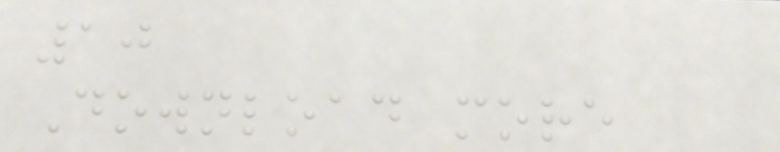10
Download more
